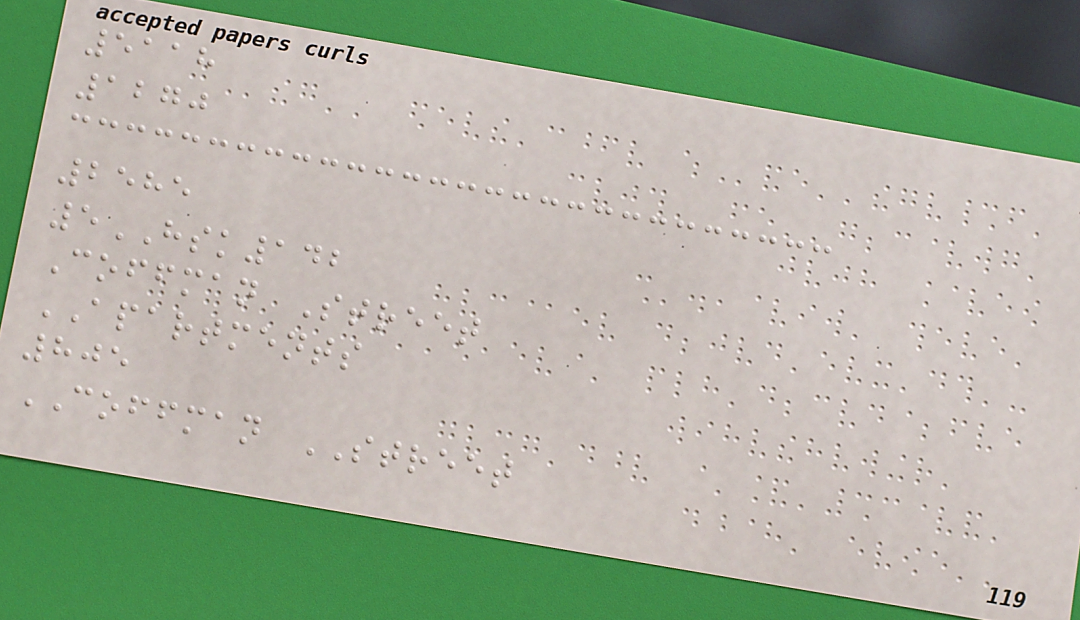5118
1270
2585
5HSK142
Coffman Street
APARTMENTS
805
COFFMAN STREET
